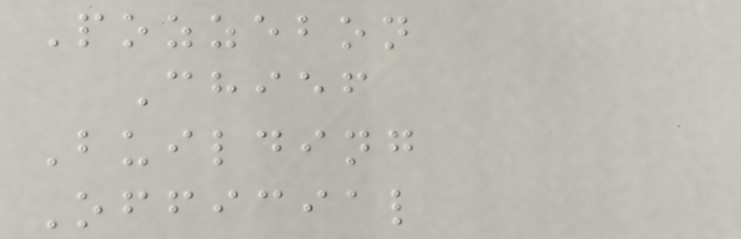Pozzebon
Chief
Building
Official
